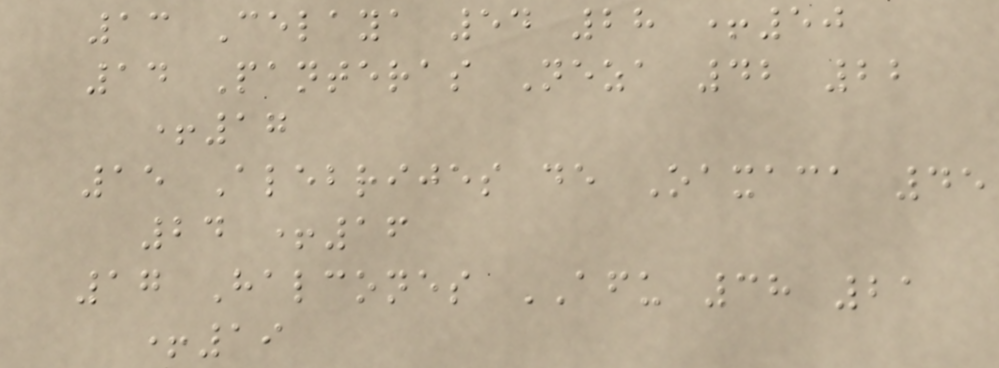13 Celaya 54 28 +50
14 Panteras Neza 42 22
+17
15 Alebrijes de Oaxaca 45
24 +16
17 Halcones AFU 38 21
+19
